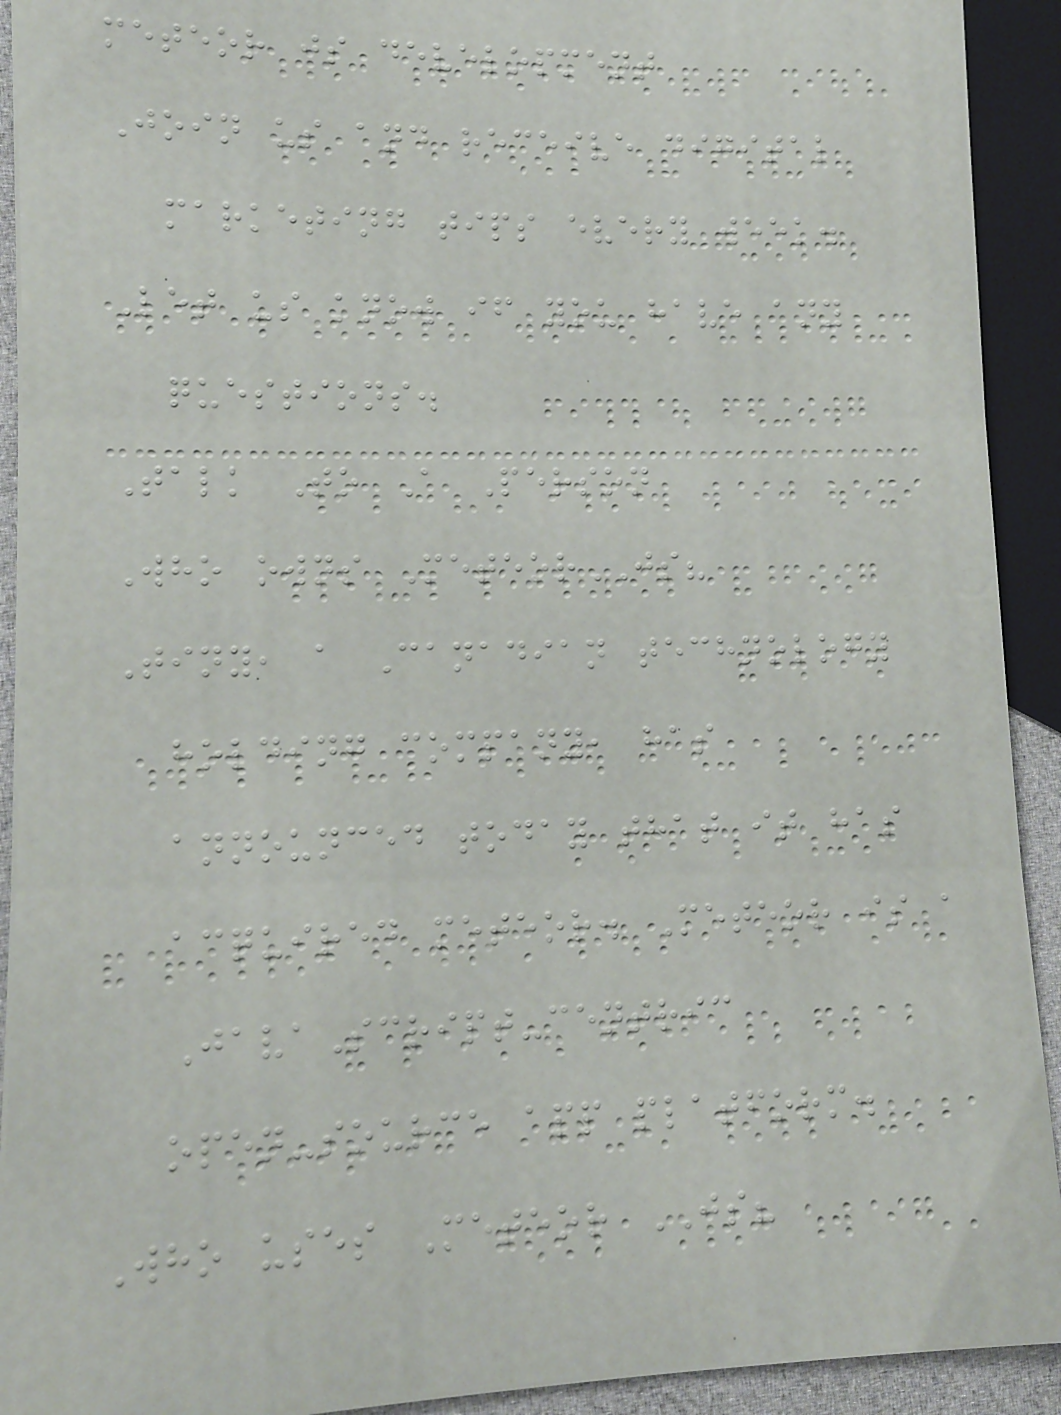meteor js development
Join us and receive digital
marketing tips every week.
Let us know if you have any
questions.
Talk To A Person
Who owns MeteorJS?
Tiny, a Canadian technology
holding company, has
announced today that it has
acquired meteor. Meteor is a
JavaScript-centric
open-source app platform.
Who uses Meteor JS?
